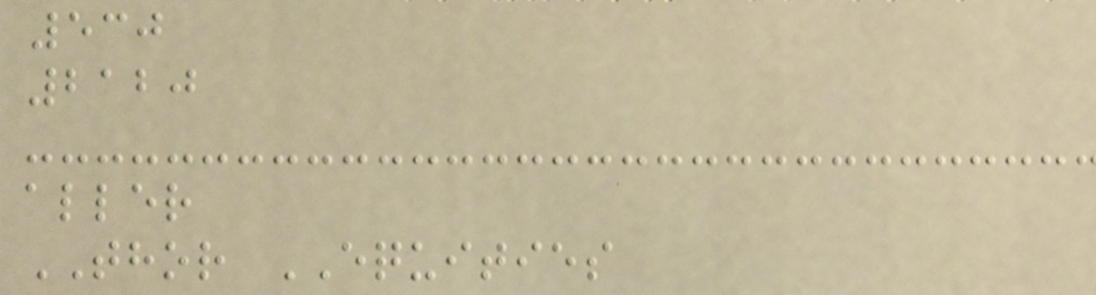530
2120
aller
THOR EQUITIES
